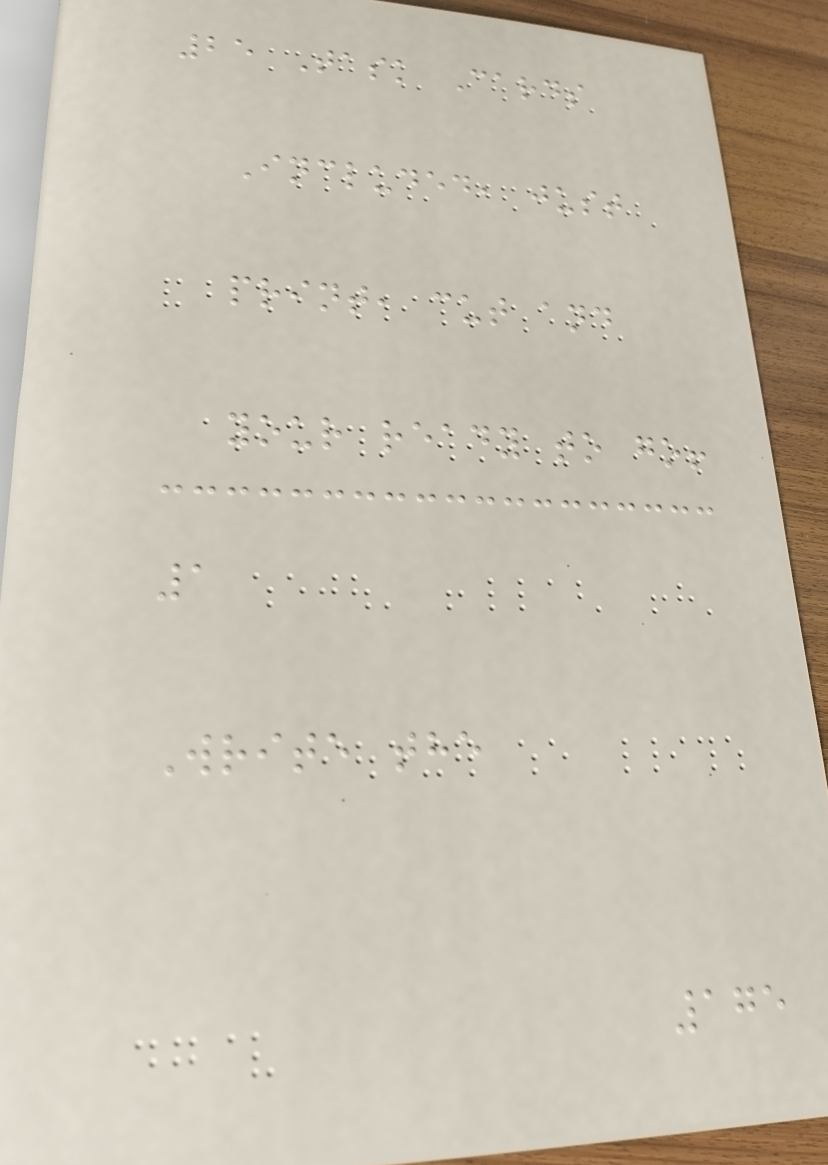25 Task Cards
Included, just
print, cut and
your ready to go!
1
Write the
175
